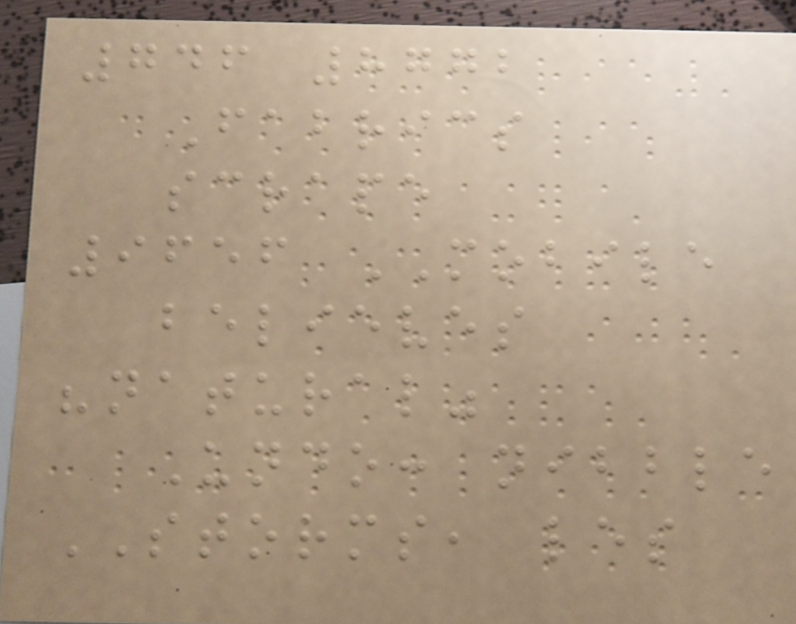746 8772
Fabrics
scrape
9656 MOBILE
believes
"natural"
Undo: nibble
STORMS, les
